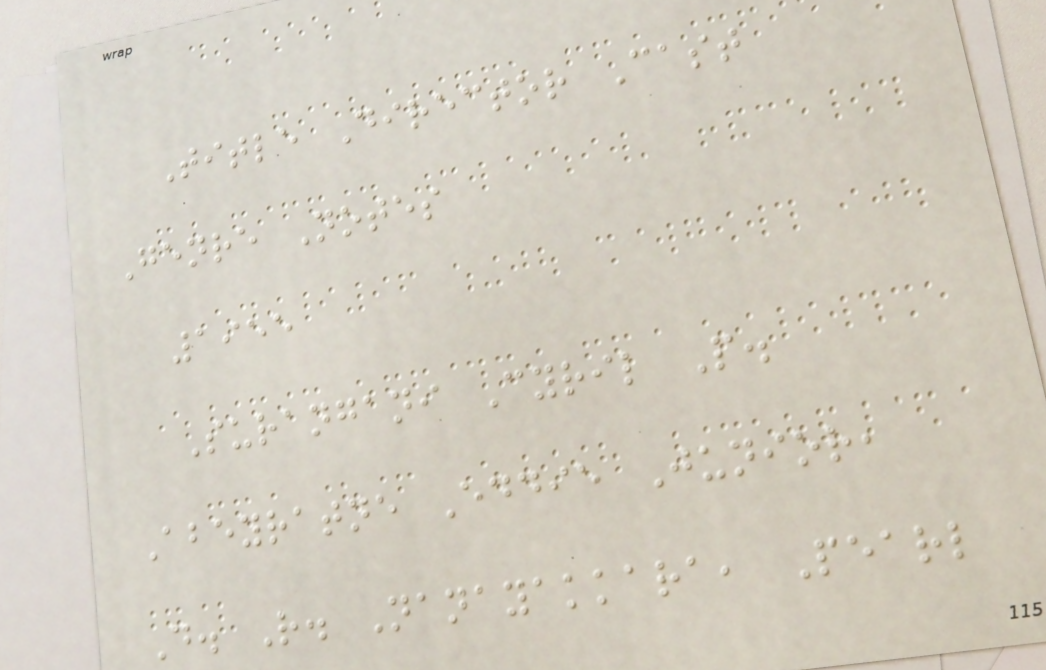Title Director Cast
Genre Notes
1955
Surangani Cyril P.
Abeyratne Eddie Junior,
D. R. Nanayakkara, Pearl
